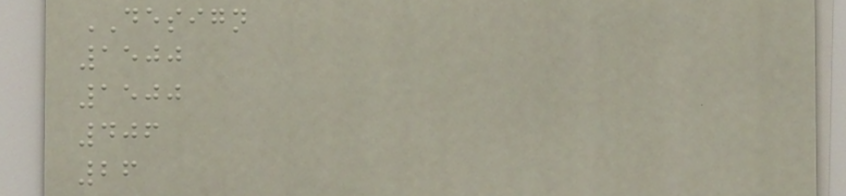DESIGN
1500
1500
406
26
